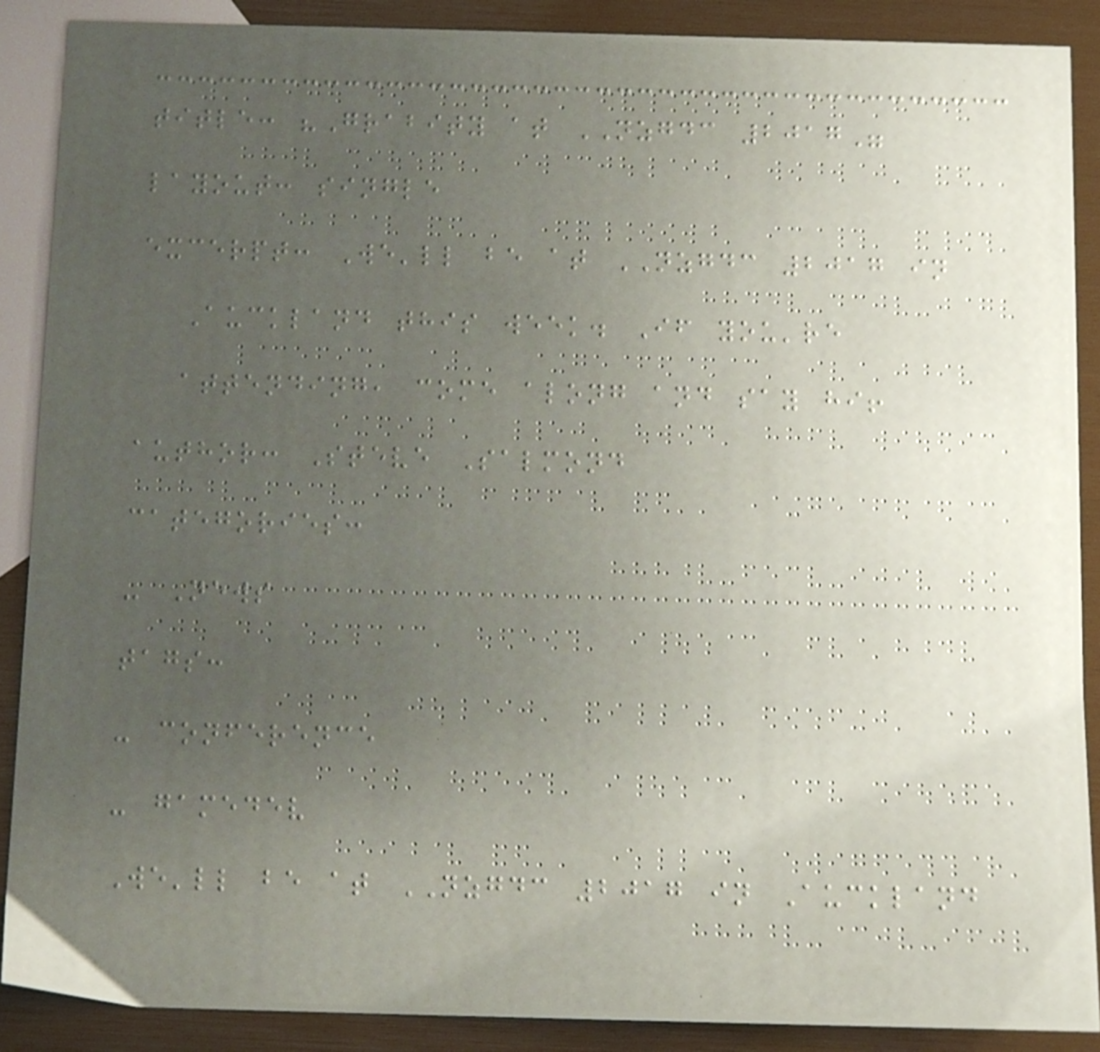title: "Grabity at NZGDC 2017"
layout: single
excerpt: We'll be at NZGDC 2017 in
Auckland this week. If you're
attending, come along and say hi!
author: Steve Salmond
categories:
- News
tags:
- conference
- gamedev
We'll be at NZGDC 2017 in Auckland
